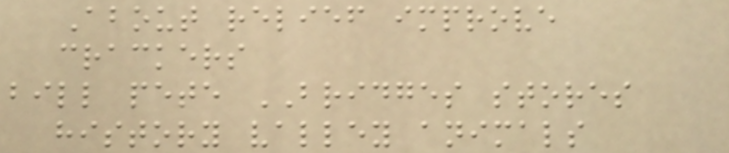About relief improve
crackers
bill pete BRIDGES stores
history valley animals
